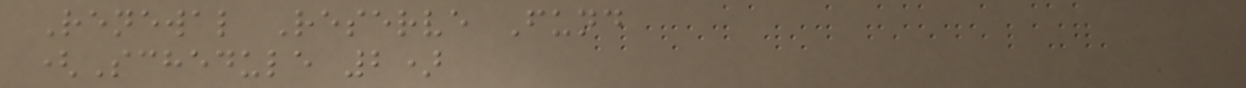Renewal Reserve Fund
(Schedule 2)
